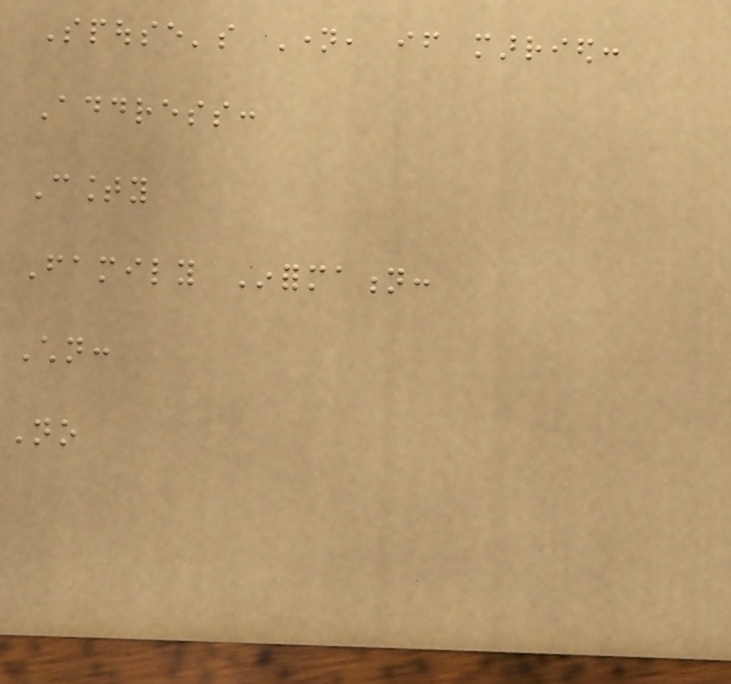Spouse's Name, if married:
Address:
County
Family Information:
Children:
No
